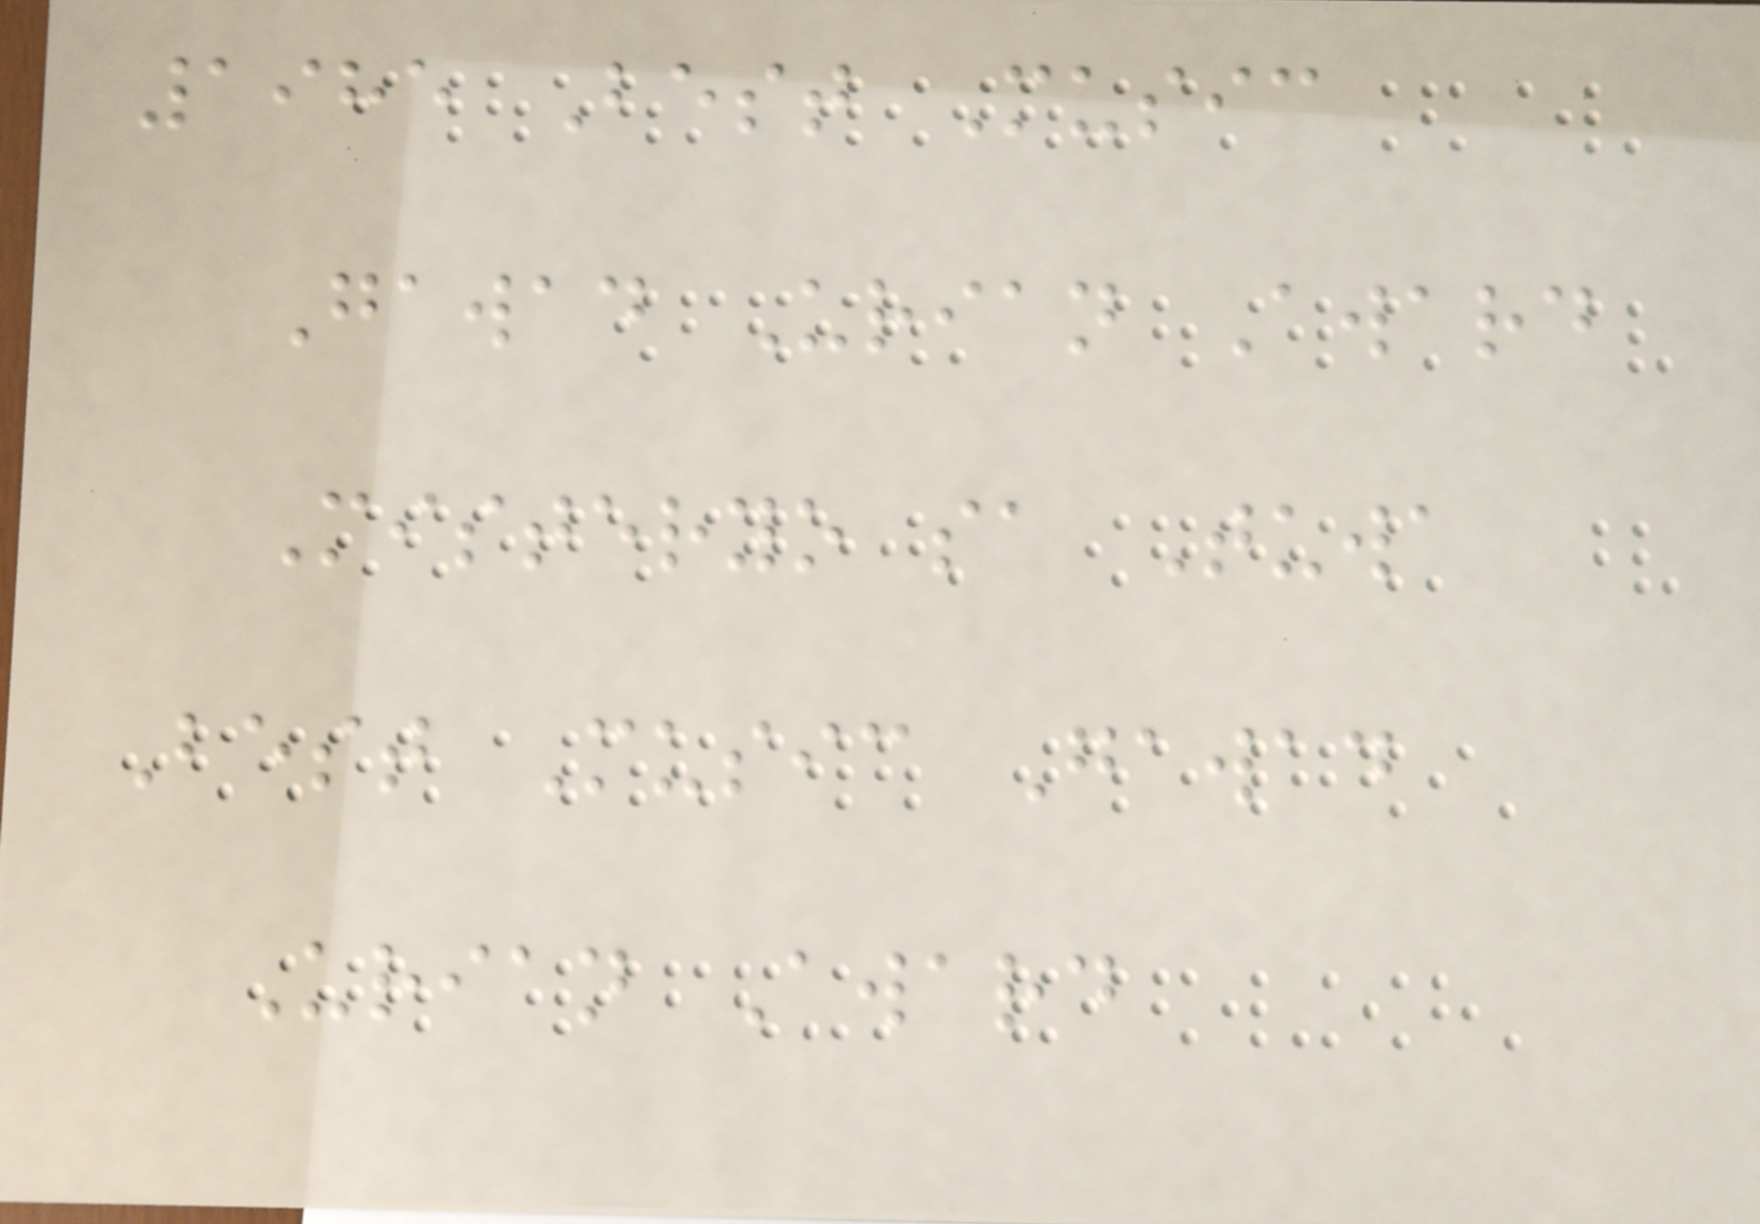1985 Best Music
Gawad Urian Award
Misteryo sa Tuwa
Best Music Gawad
Urian Award
